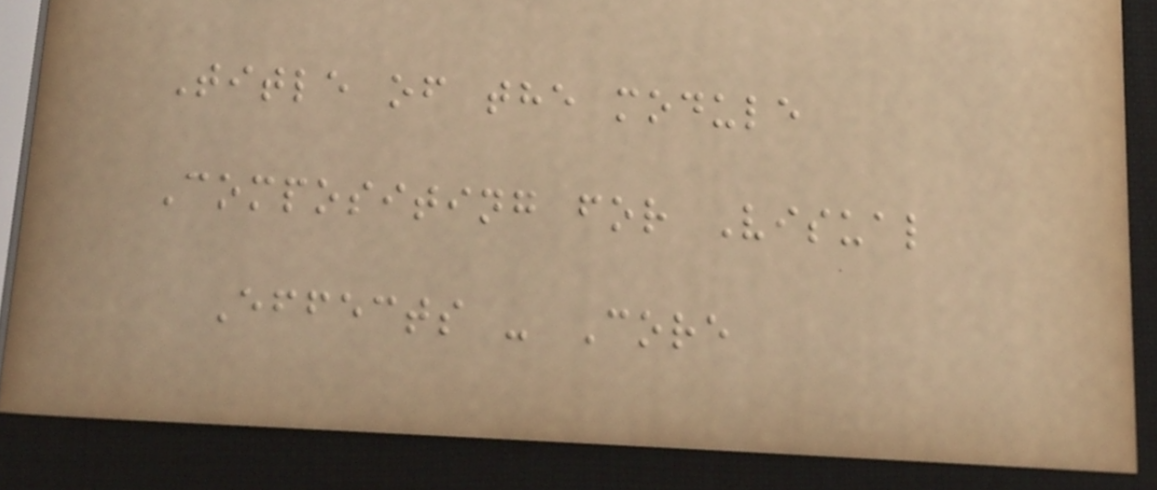Title of the module
Compositing for Visual
Effects - Core
